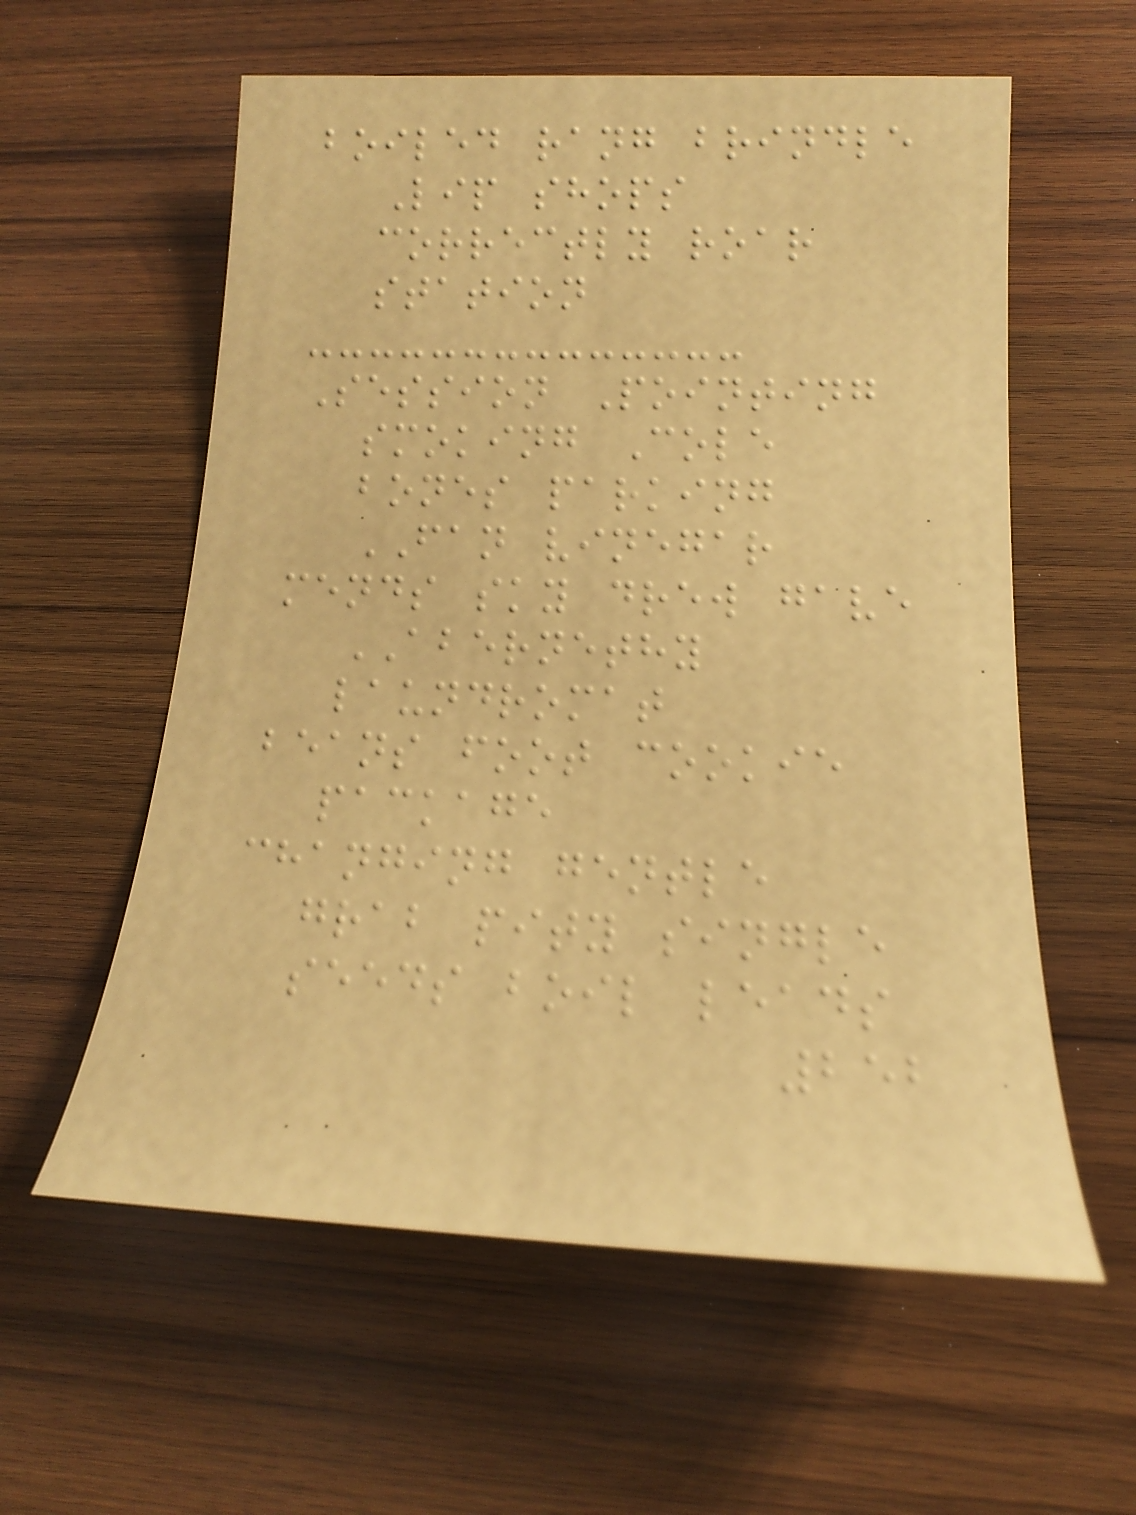boiled rang brindle
Lip shops
correctly roar
station
Session Pointing
smoking Cole
bones parking
FAN vinegar
mends sky drew gave
ABERNETHY
laundromat
beans foot cookie
package
changing gentle
grab pity single
seeds boil leads
252
